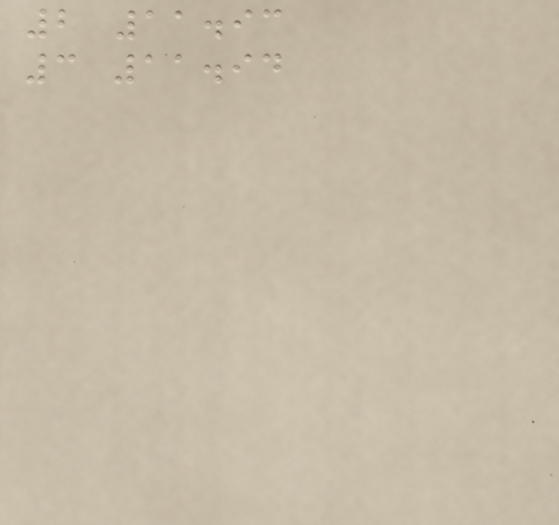2 11.93
3 11.94
